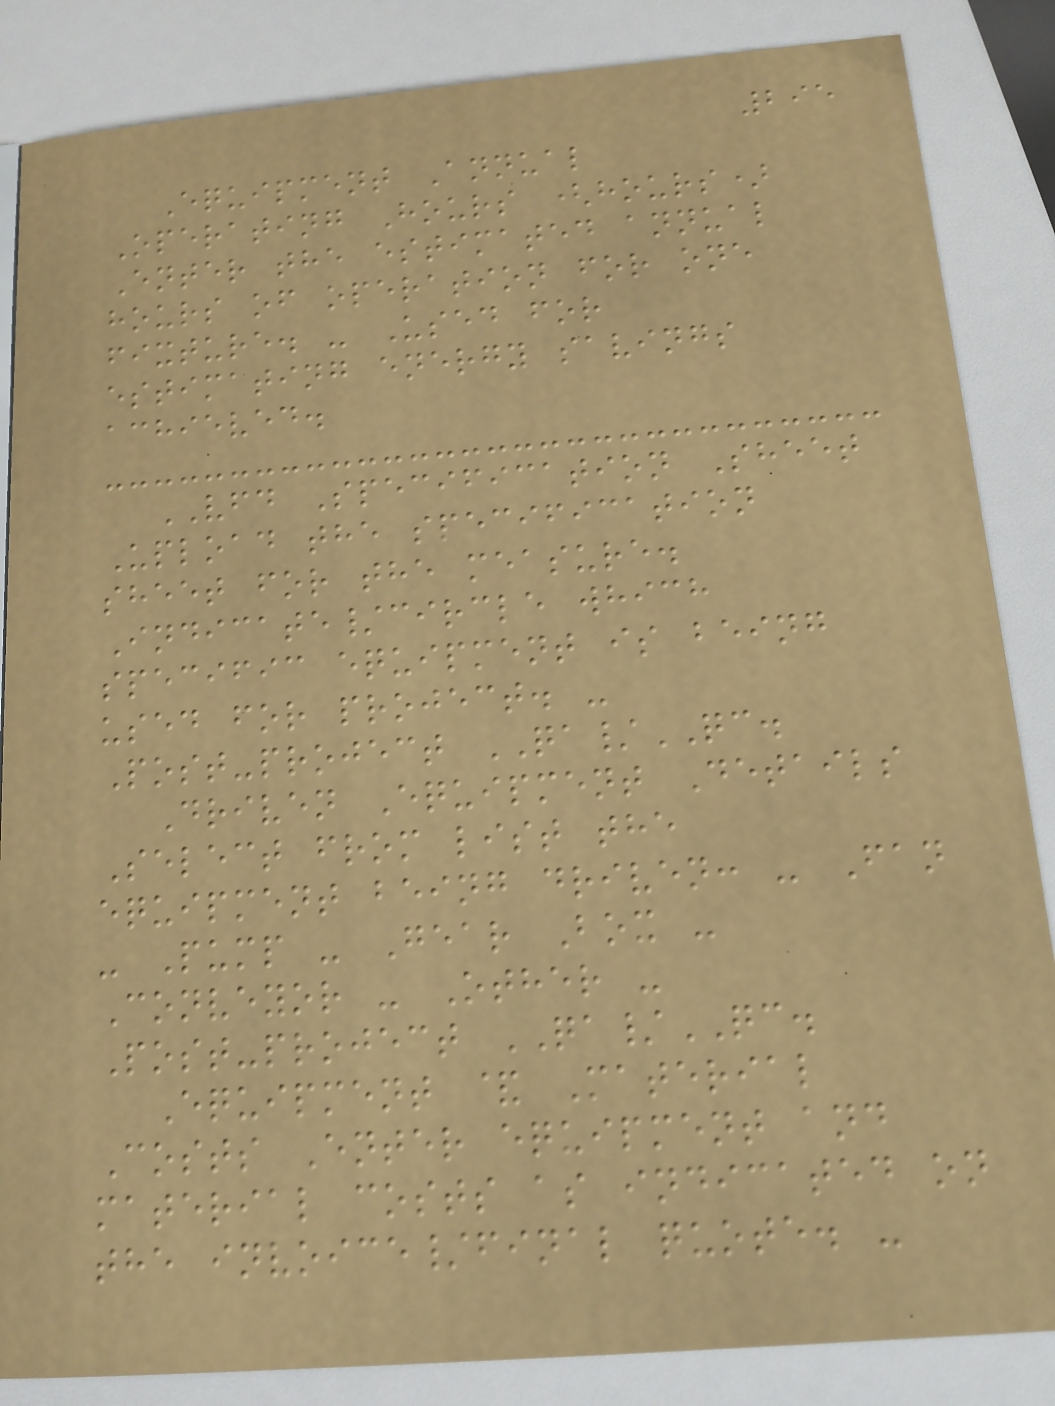295
Equipment Annual
Operating Hours (hours)
Enter the estimated annual
hours of operation for one
fixture. - Used for
estimating energy savings
achieved.
VFD Specification Sheet
Upload the specification
sheet for the measure.
Indicate/circle which
specific equipment is being
used for project. -
Post-project QA/QC.
Driven Equipment Details
Select from list the
equipment being driven: - Fan
- Pump - Gear Box -
Conveyor - Other -
Post-project QA/QC.
Equipment & Material
Costs Enter equipment and
material costs as indicated on
the invoice/final quote. -
